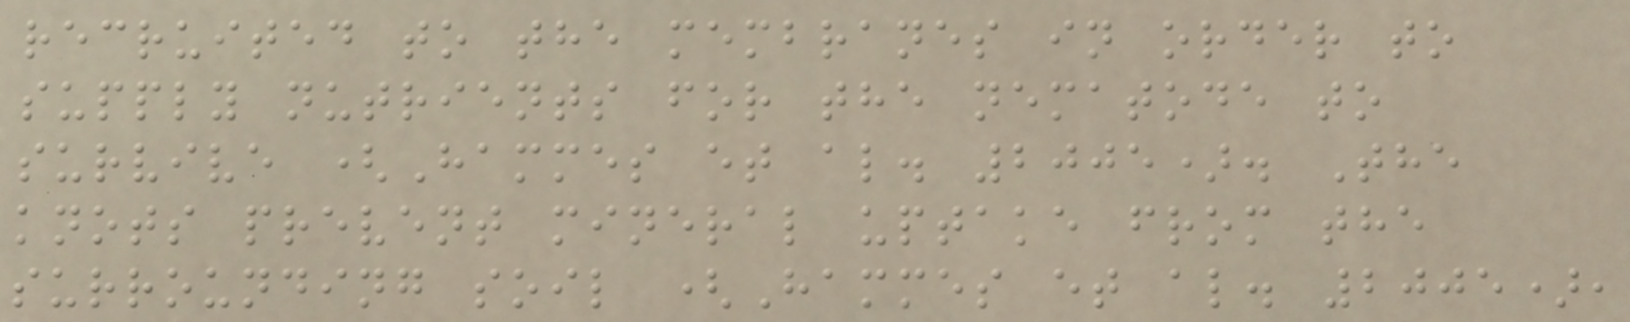recruited to the membranes in order to
supply nutrients for the nematode to
survive (Hammes et al. 2005). The
knots prevent mineral uptake from the
surrounding soil (Hammes et al. 2005),
